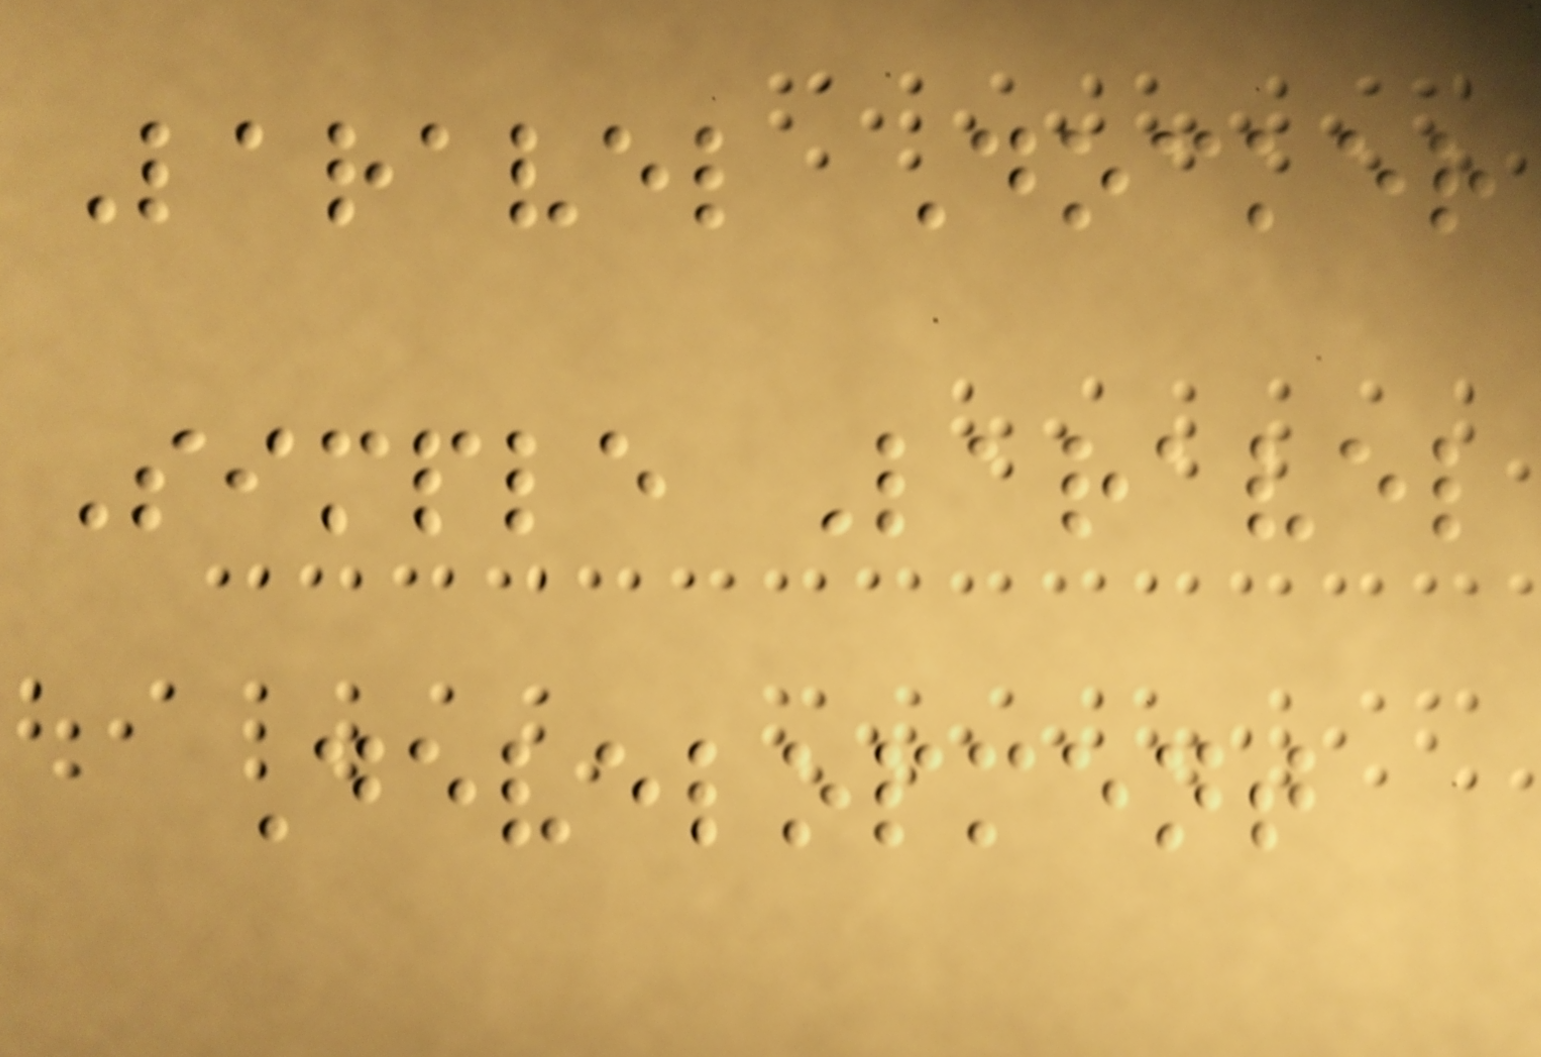Laravel Docker
Simple Laravel
Development
